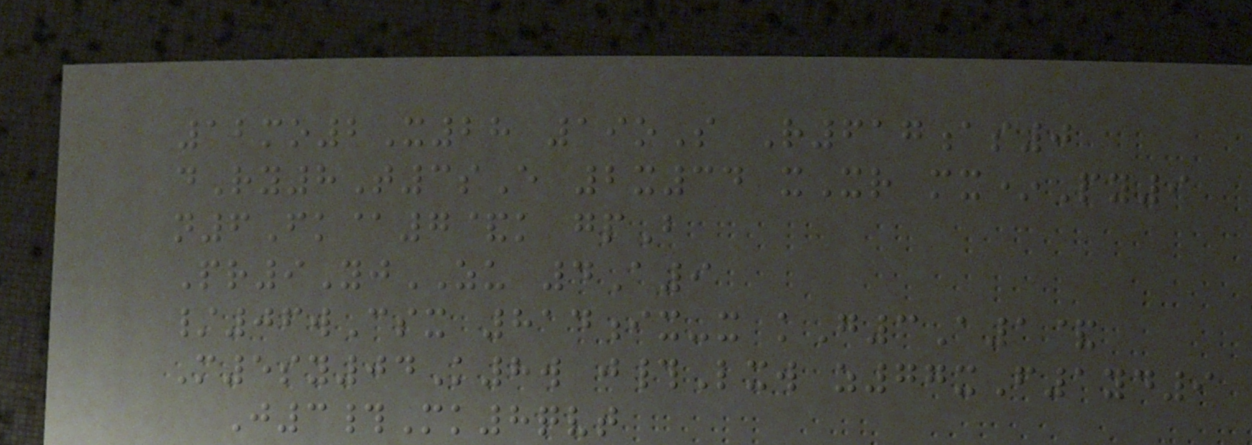12mo2X28 19oS R617as0
dRy8T3sE 2x34 xXr mx*Py9
n6Fk@7&k gpB
Pr9YjZU 4A9
/06wCsx 814ix-x kG3A1&
M5sy04K8w j#Lxw z77xF1yd9
J3#Mk8qvt
